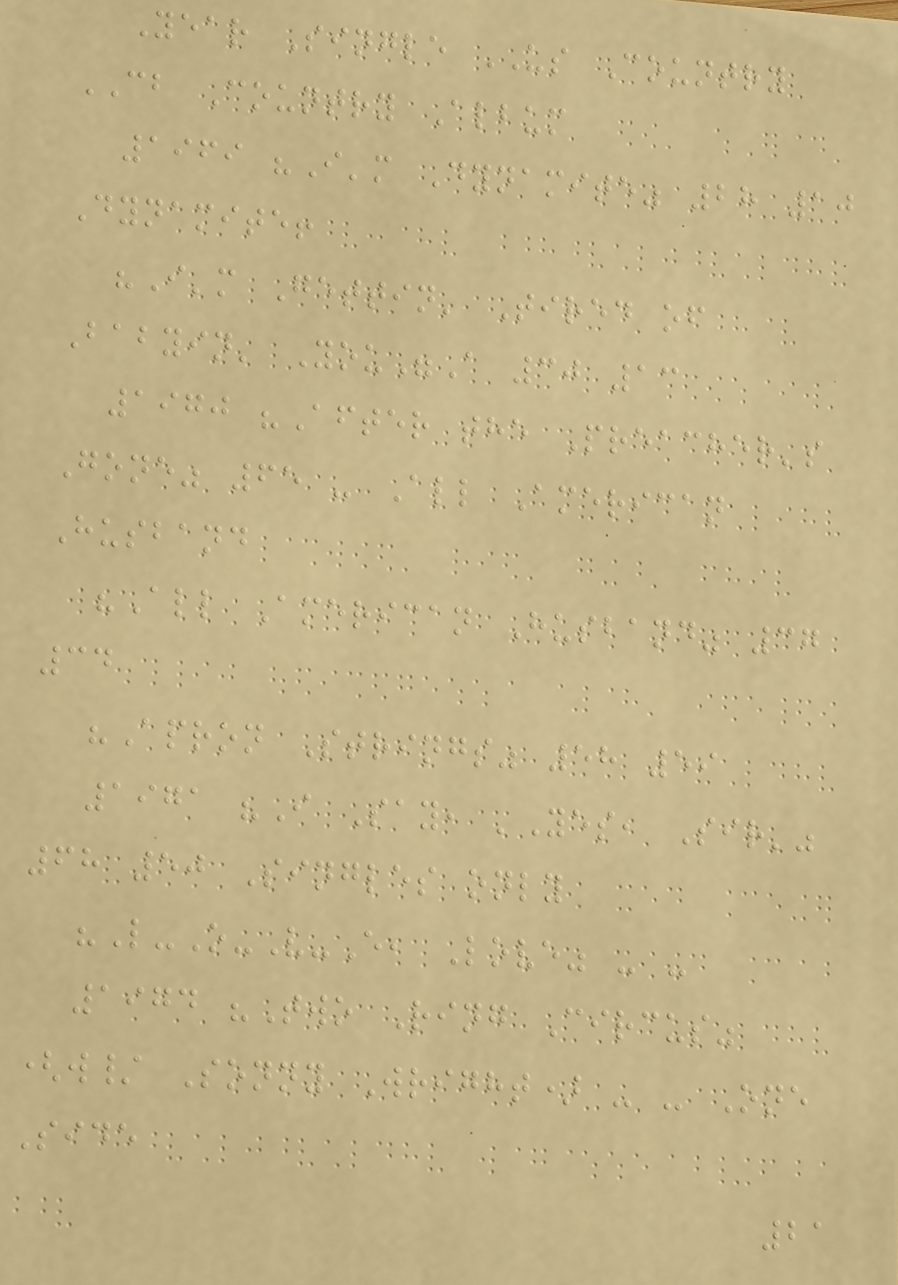Year Single US Country
CB Country Album
1969 "I'm Dynamite" 28 10
Dynamite!
"I'm Gettin' Tired of
Babyin' You"A 30 13
1970 "After the Preacher's
Gone" 65 - All American
Husband
"All American Husband" 37
34
"Apron Strings" 58 59
1971 "I Say, 'Yes, Sir'"
68 50 Singles only
"L-O-V-E, Love" - -
1974 "Two Ring Circus"
(w/ Sonny Wright) - - One
Side
21
